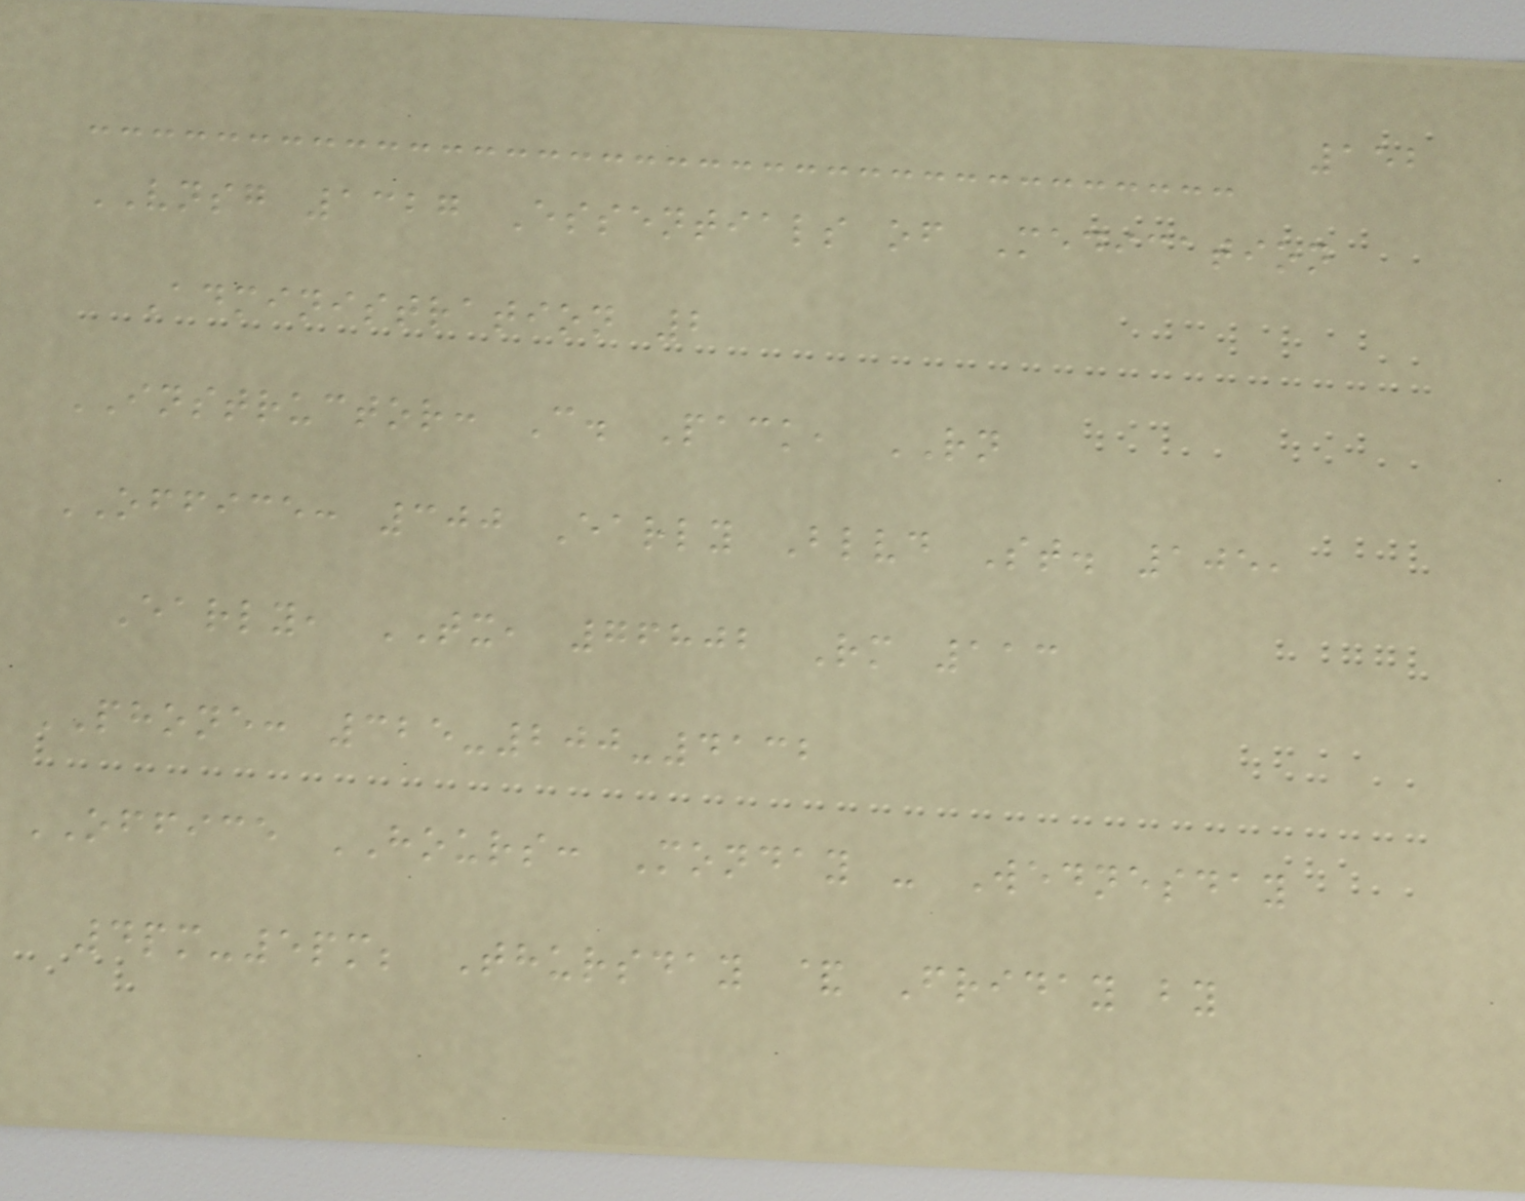152
VNSG 1327 Essentials of Medication
Administration 2
INSTRUCTOR: C. Pack, RN
OFFICE: 300 Early Blvd St. 105,
Early, TX, 76802 Rm 113
PHONE: 325-200-4132
OFFICE HOURS: Monday - Wednesday
4pm-5pm; Thursday & Friday by
